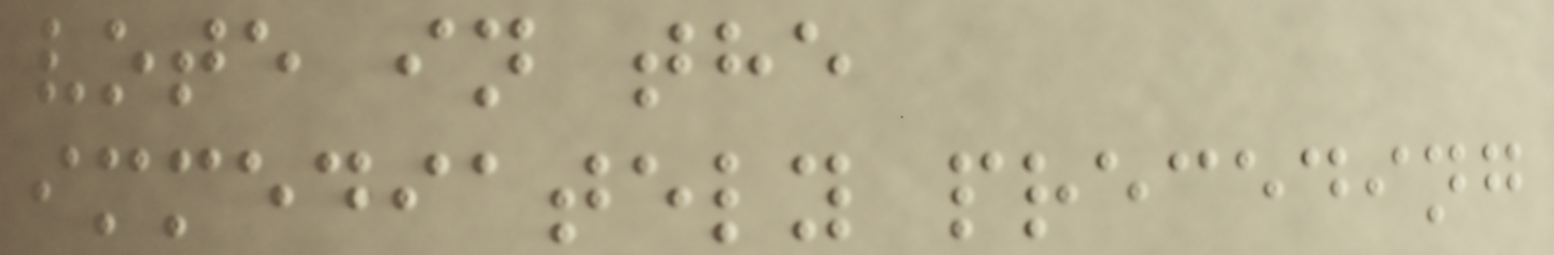vote in the
immediately preceding
